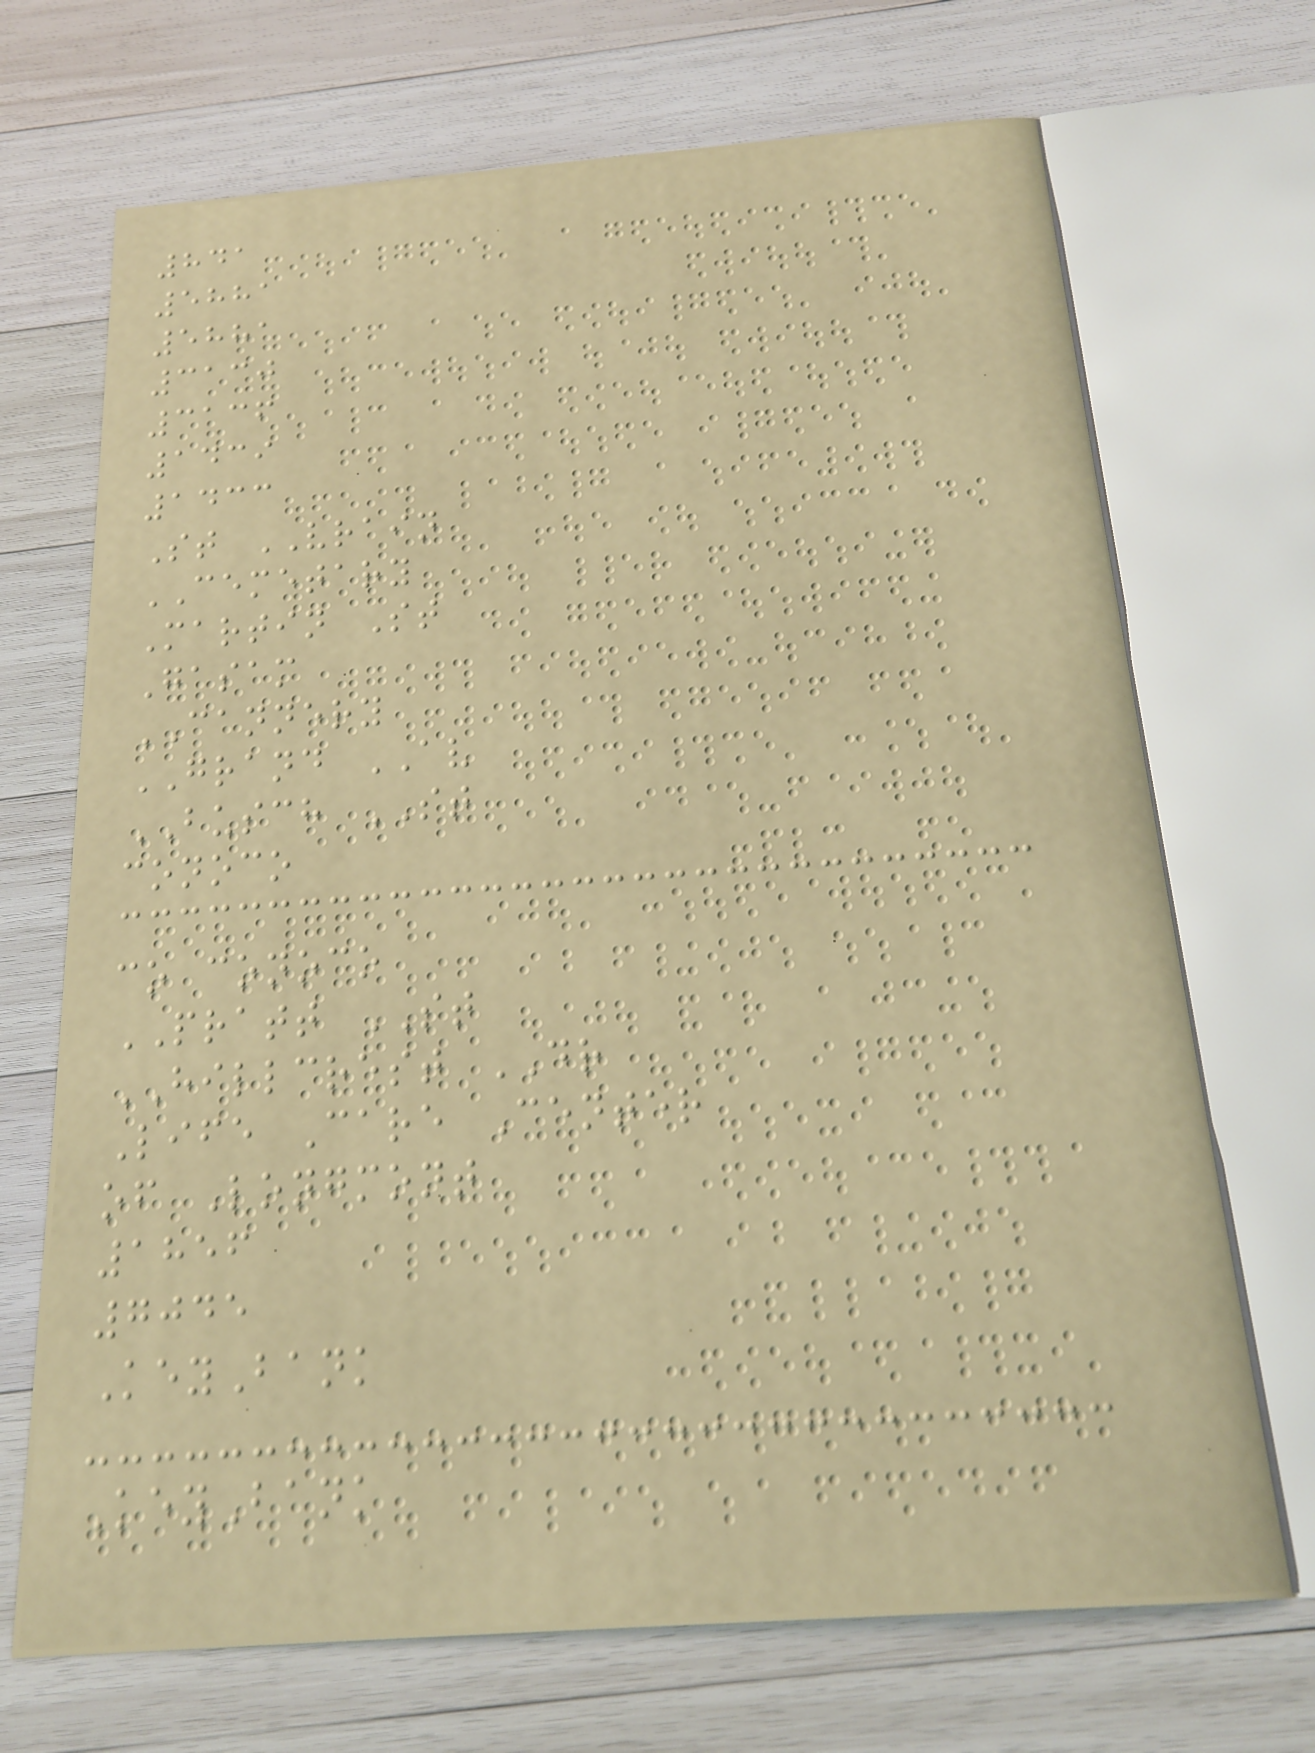841
5881
5881
3130
3136
1439
1433
St VRAIN
CEMETARY
Martin St
Gasam
CANNERY
GRAND AV
BUSCH ST
conoco
co conoco
PRATT ST
HILLCREST DR
Life Care Center
of Longmont
1856
7045
KeyBank
KeyBank
